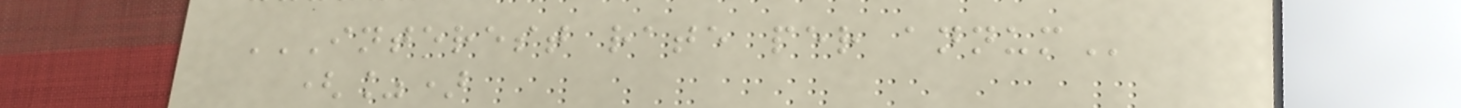INTEREST RATE PER ANNUM
(%)
